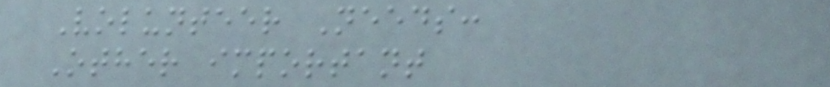Volunteer Needs:
Other important
